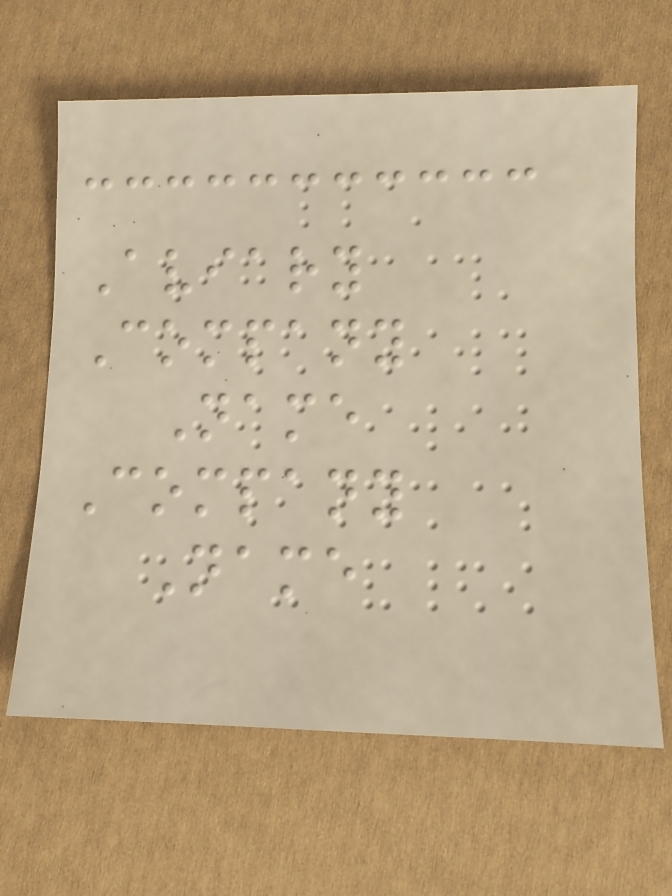Aviary
Company
Name
Company
Name
